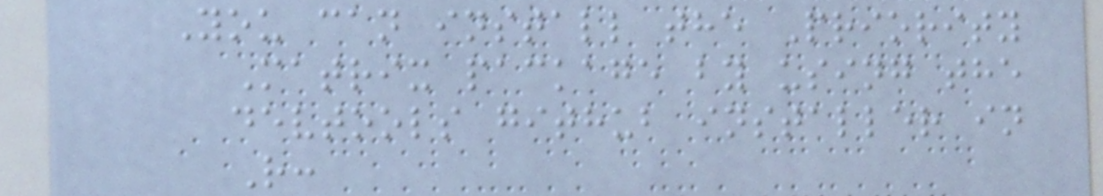You can install the Priority
Matrix package by using the
devtools github installer in
R:
